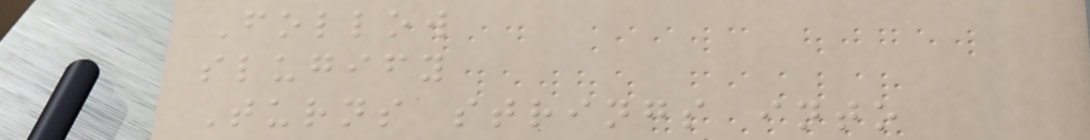Follow
slugify
Turns strings into
